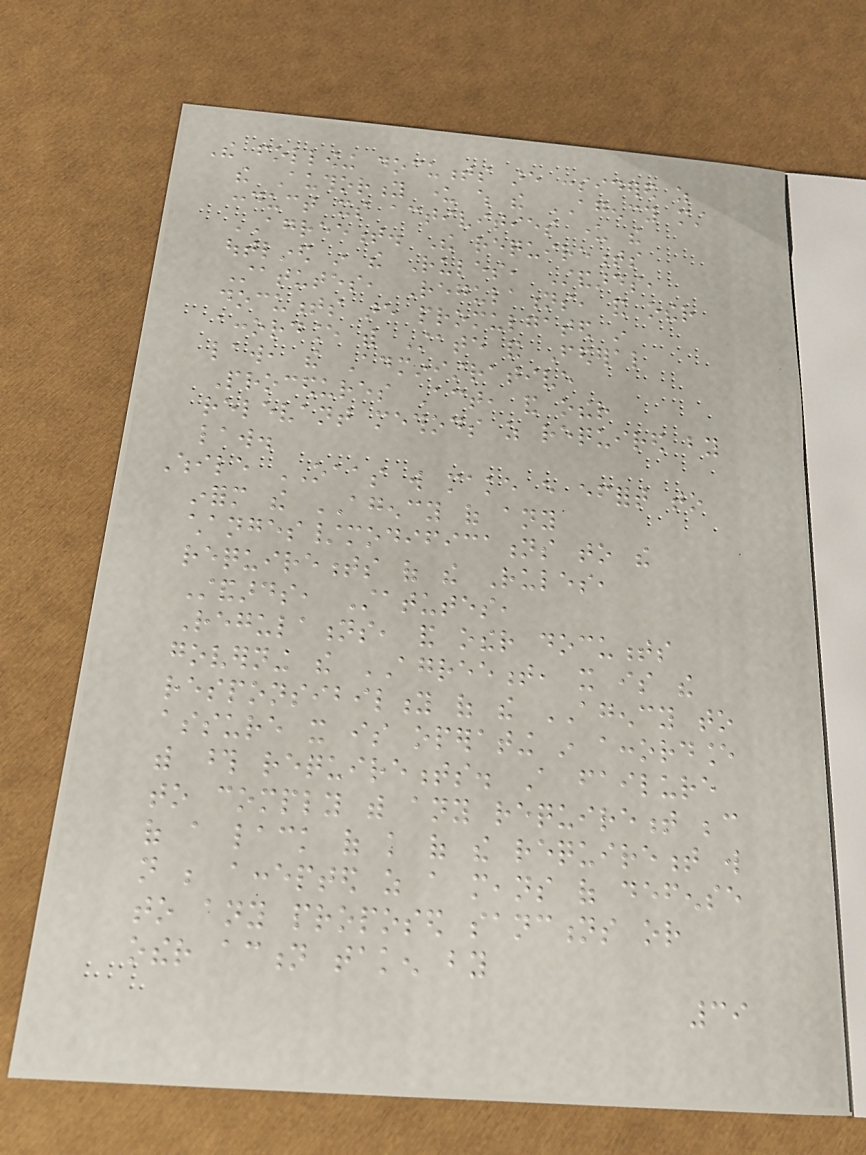The following documents are considered as
the Authority under which the AGENCY must
conduct its activities under the
AGREEMENT. The requirements
outlined in the Rules, Standards,
Statutes, Regulations, and other
documents are promulgated in
accordance with State and Federal
law, the Administrative
Procedures Act, and other
relevant methods as required by
law.
While OAAS will make every effort to
inform the AGENCY of any
changes/modifications to the
requirements of the Rules,
Standards, Statutes,
Regulations, and other documents
governing the AGREEMENT, it is the
responsibility of the AGENCY to
assure it is operating in accordance
with those requirements. A failure
to comply with any requirement because
of a lack of knowledge of the requirement will
not be accepted as a means of defense
to any proposed sanctions or
other action taken by
39
